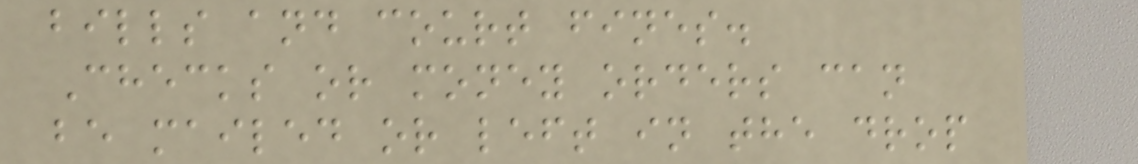bills and court fines.
Checks or money orders can
be mailed or left in the drop
